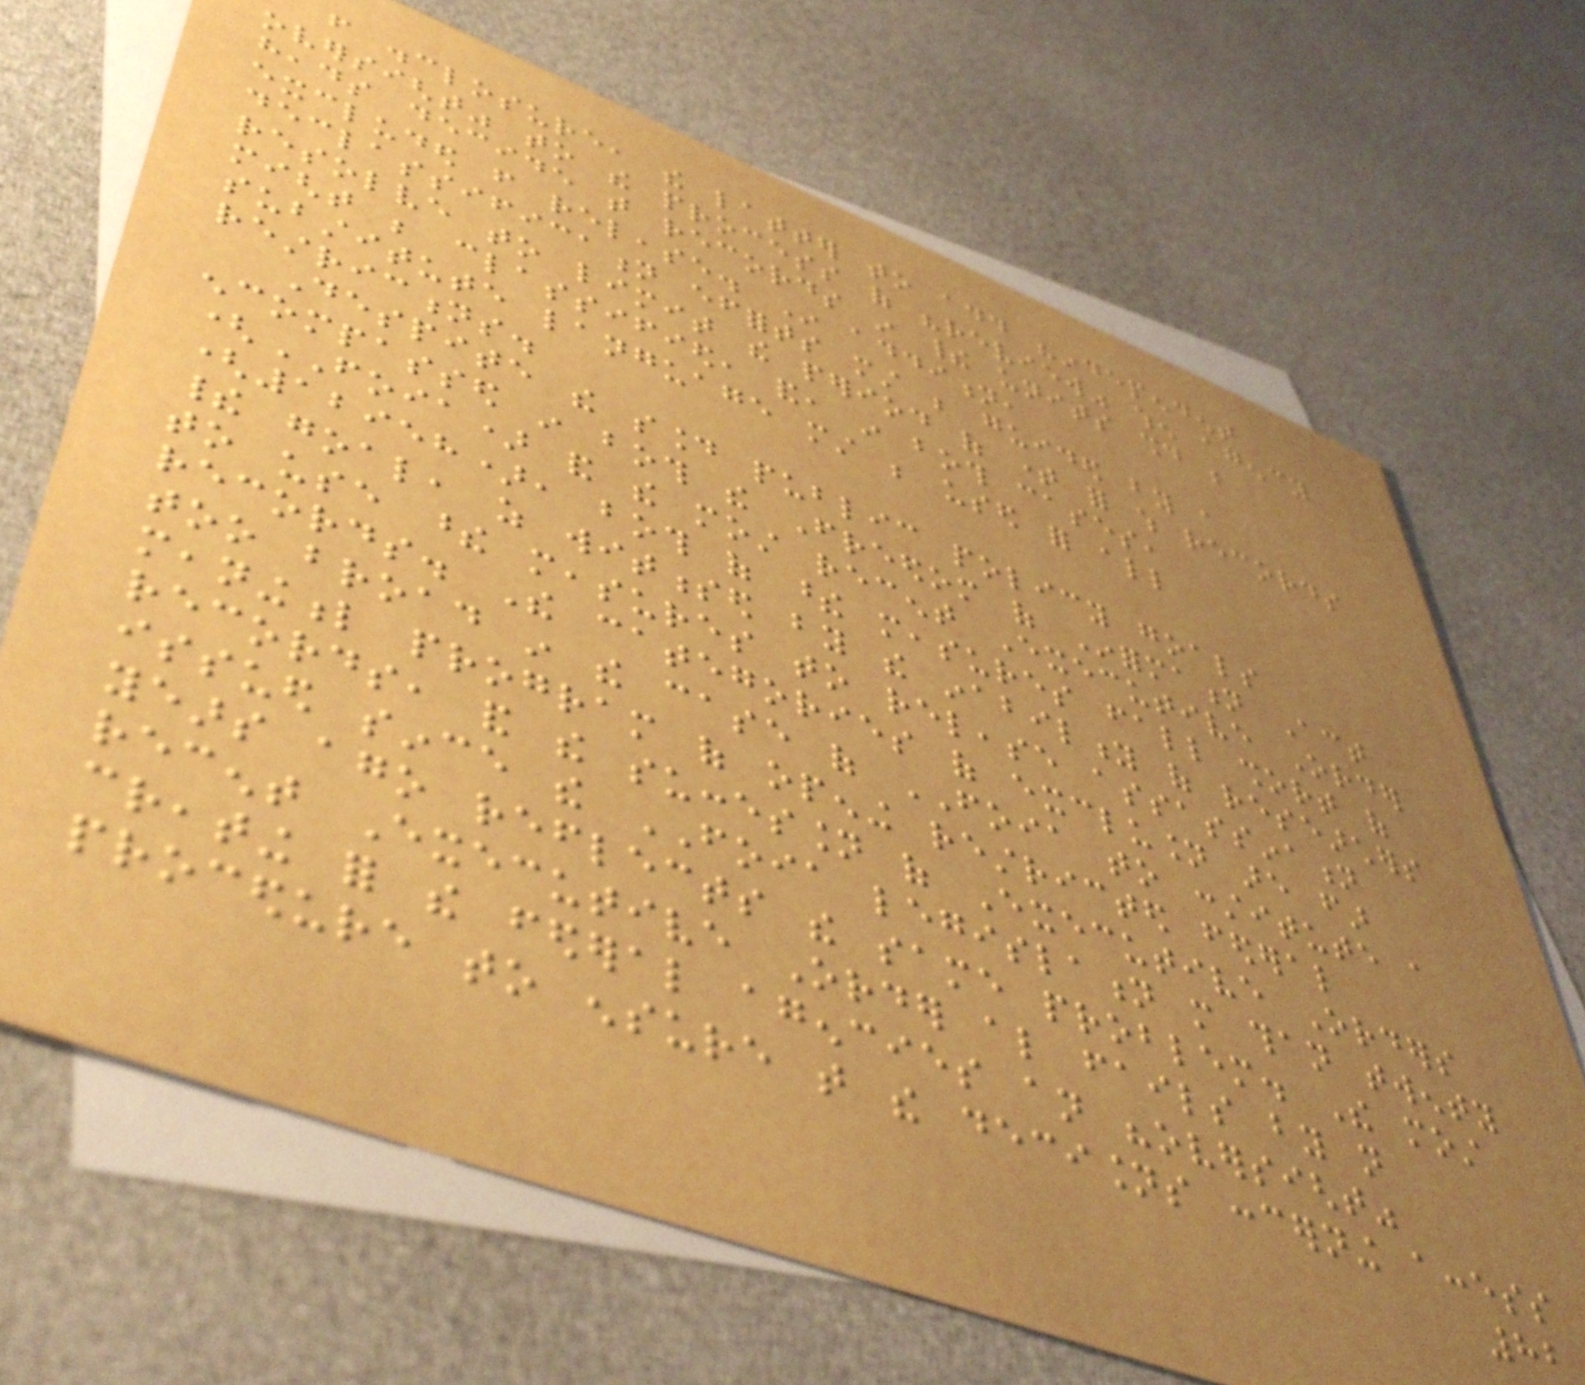from disclosure, the latter to add "independent
oversight" to the process of "review" when agency
heads decide that records in their units should be
excluded from release. In addition,
declassification efforts must be guided by a
resolve to limit the period of time for which records
might be classified, and, in both cases,
substitute language must be used for all
restrictions.
Despite the sound public policy goals
encompassed in both the Freedom of Information Act
(FOIA) and the most recent Executive Order
(12958), both of these measures fall short of
their goal, as witnessed by the inability of researchers
to use these measures to release assassination
records. The categories of exclusion are far
too broad in the case of FOIA to constitute a
meaningful program of opening restricted federal
records, and the succession of Executive Orders
issued since the FOIA legislation more than twenty
years ago reflects the same problem. The most
recent Executive Order also fails by not
creating for the federal agencies an "oversight"
procedure to ensure that the decisions concerning access
82
